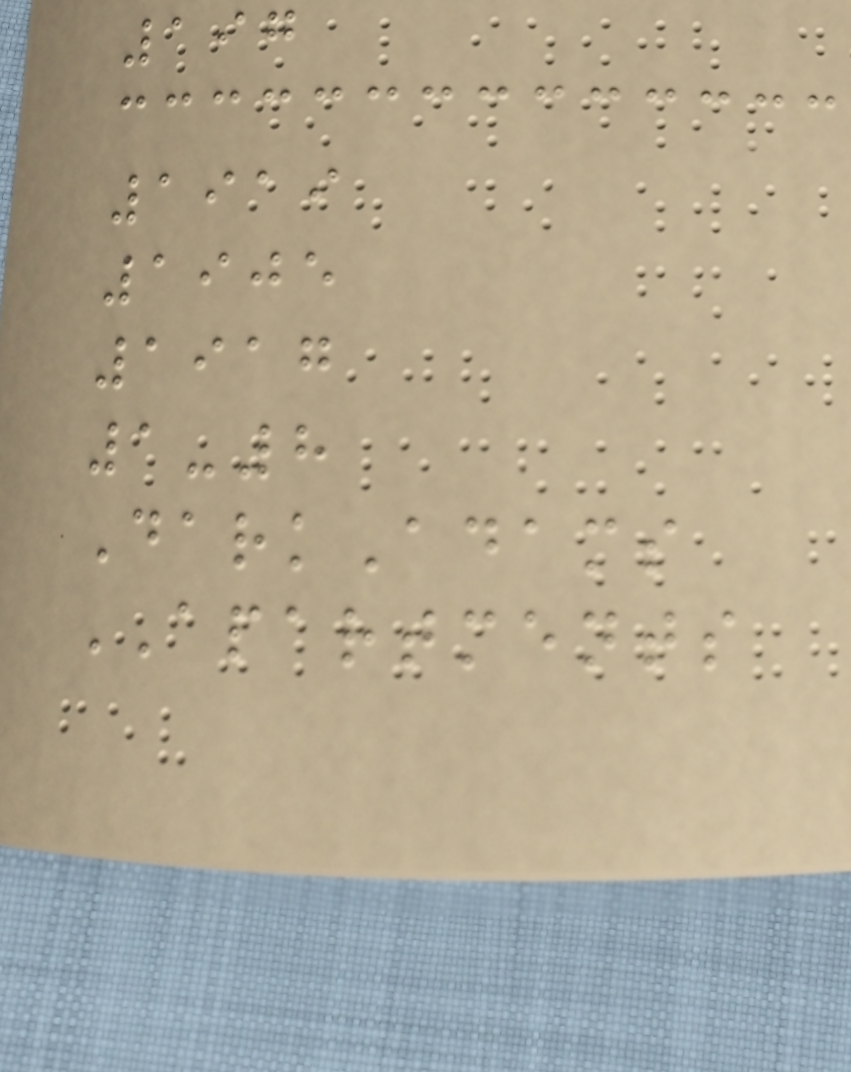197
1919
1905
1917
1-8
DarkAdams
APARTMENTS
